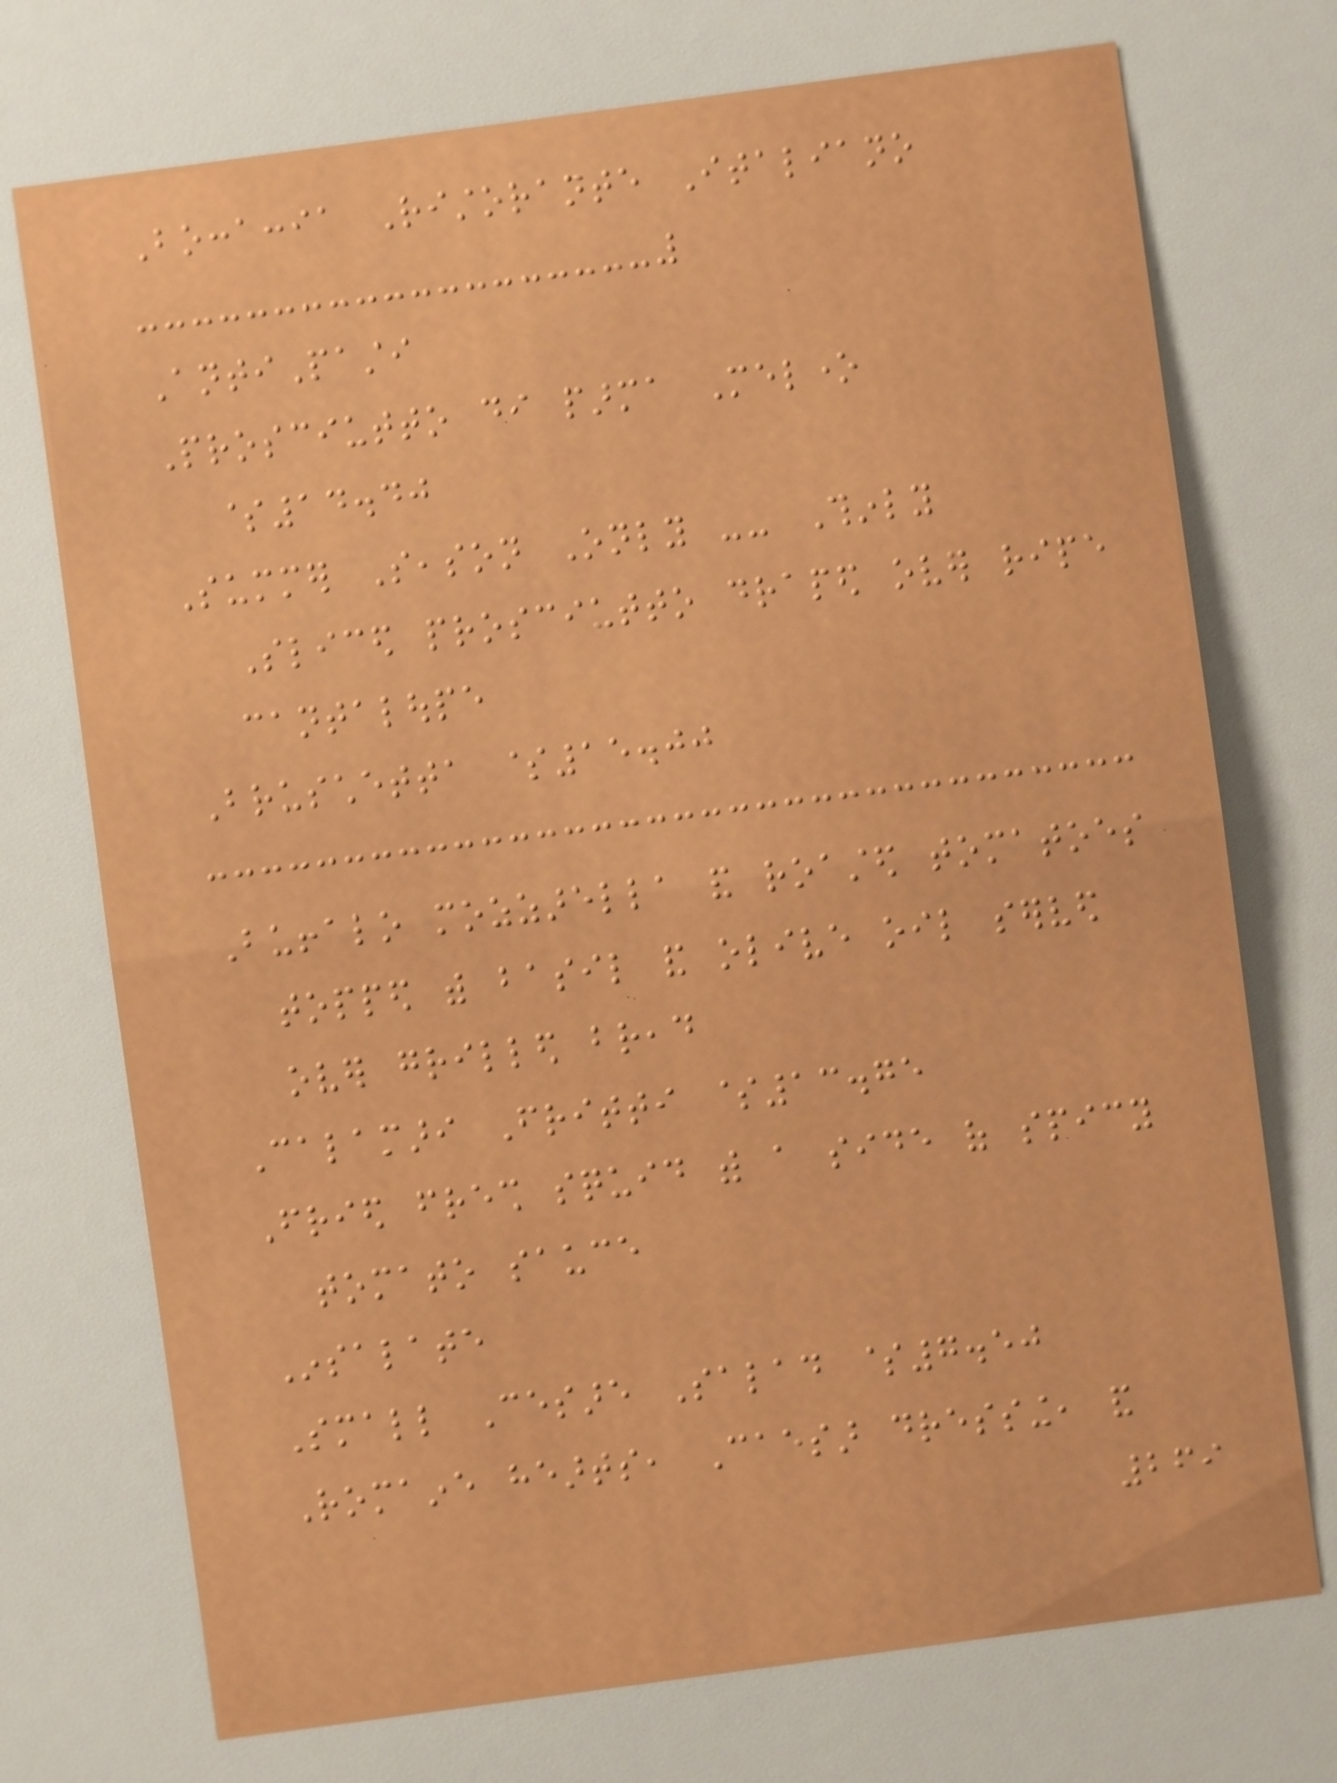Boccaccia Ristorante Italiano
AntiPasti
Prosciutto di parma Melone
$14.40
Summer Season Only -- Thinly
Sliced prosciutto draped over ripe
cantaloupe
Bruschetta $15.00
Buffalo mozzarella and roasted tomatoes
topped with basil and olive oil served
over grilled bread
Calamari Fritti $13.75
Fried fresh squid with a side of spicy
tomato sauce
Insalate
Small Cesare Salad $7.50
Romaine hearts, Caesar dressing, and
269
